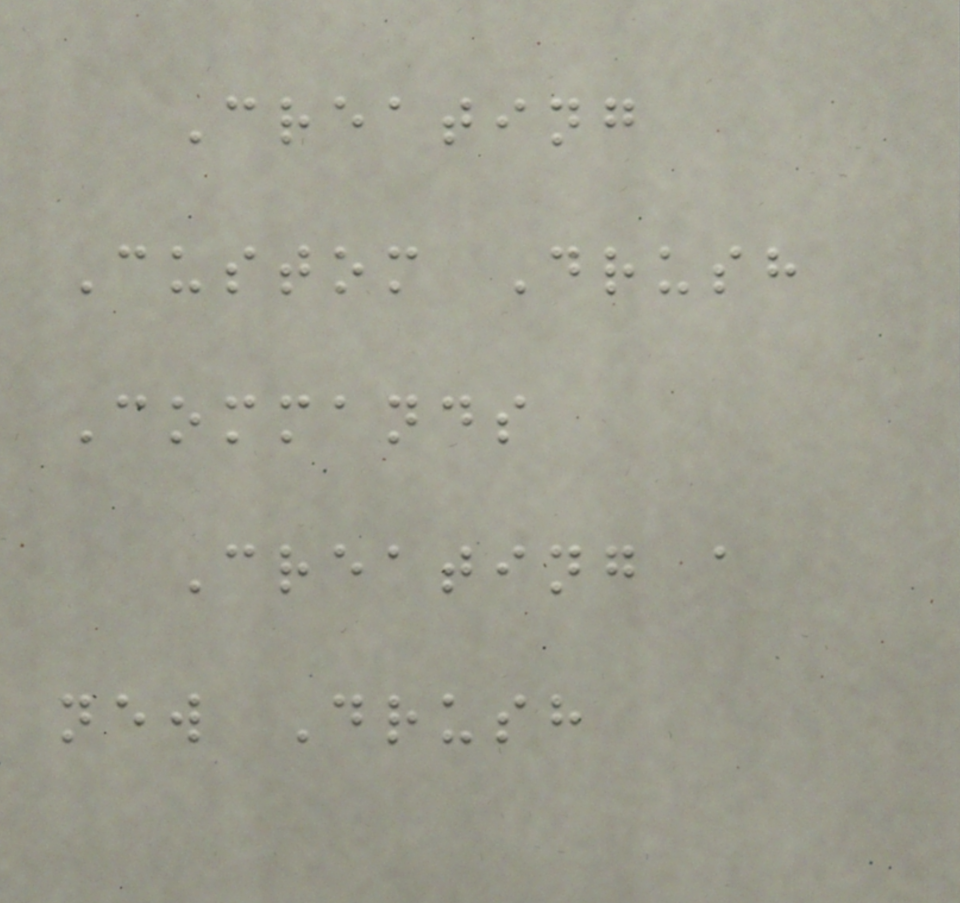Creating
Custom Drush
Commands
Creating a
new Drush
